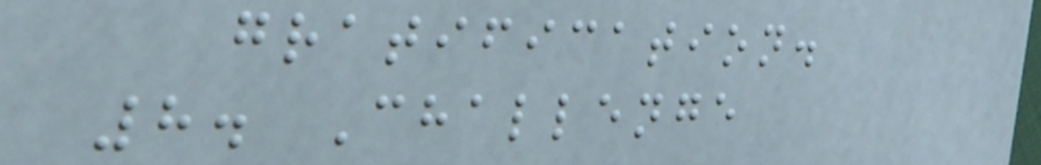gratification.
8. Challenge
